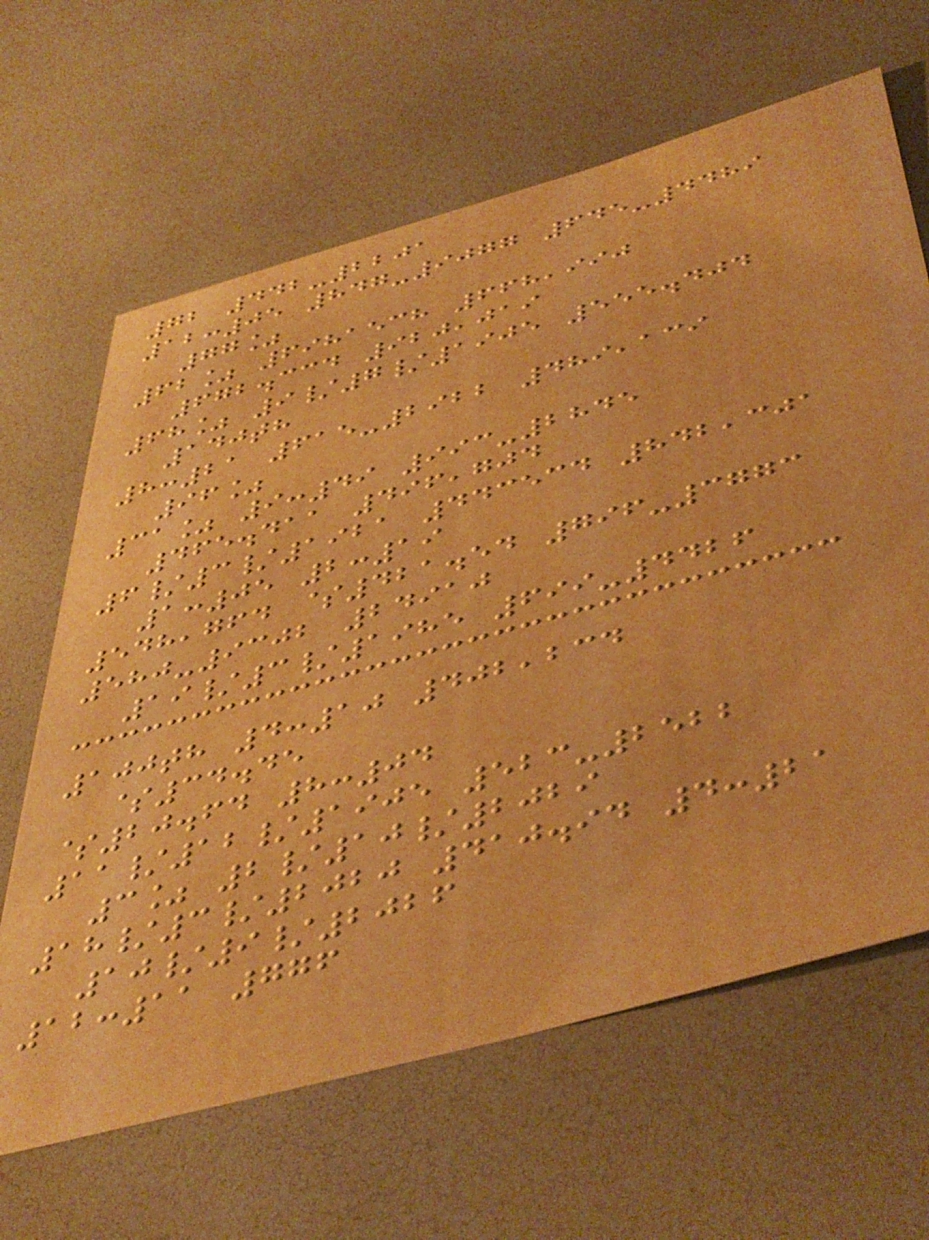72 442-2201
12:05 847-9077 645-4489
77%
62% 6981538 668,990
672.334 920,019
68% 9/7/1905 555.404
140th
8:21 615-2922 489,139
96%
31% 9:49 993-2845
465.411 496,704
6/3/1921 443534 842,301
1:05 2:19
548,764 $421.54 796-3773
580-9302 24910
19/3/1985 699-4426
100th 4:10 402,234
$34.45
$20.64 8:04
11/12/1905 523-2522
3% 2/10/2029
18/3/2020 410.94 4:21
10/9/2026
12:11 776
